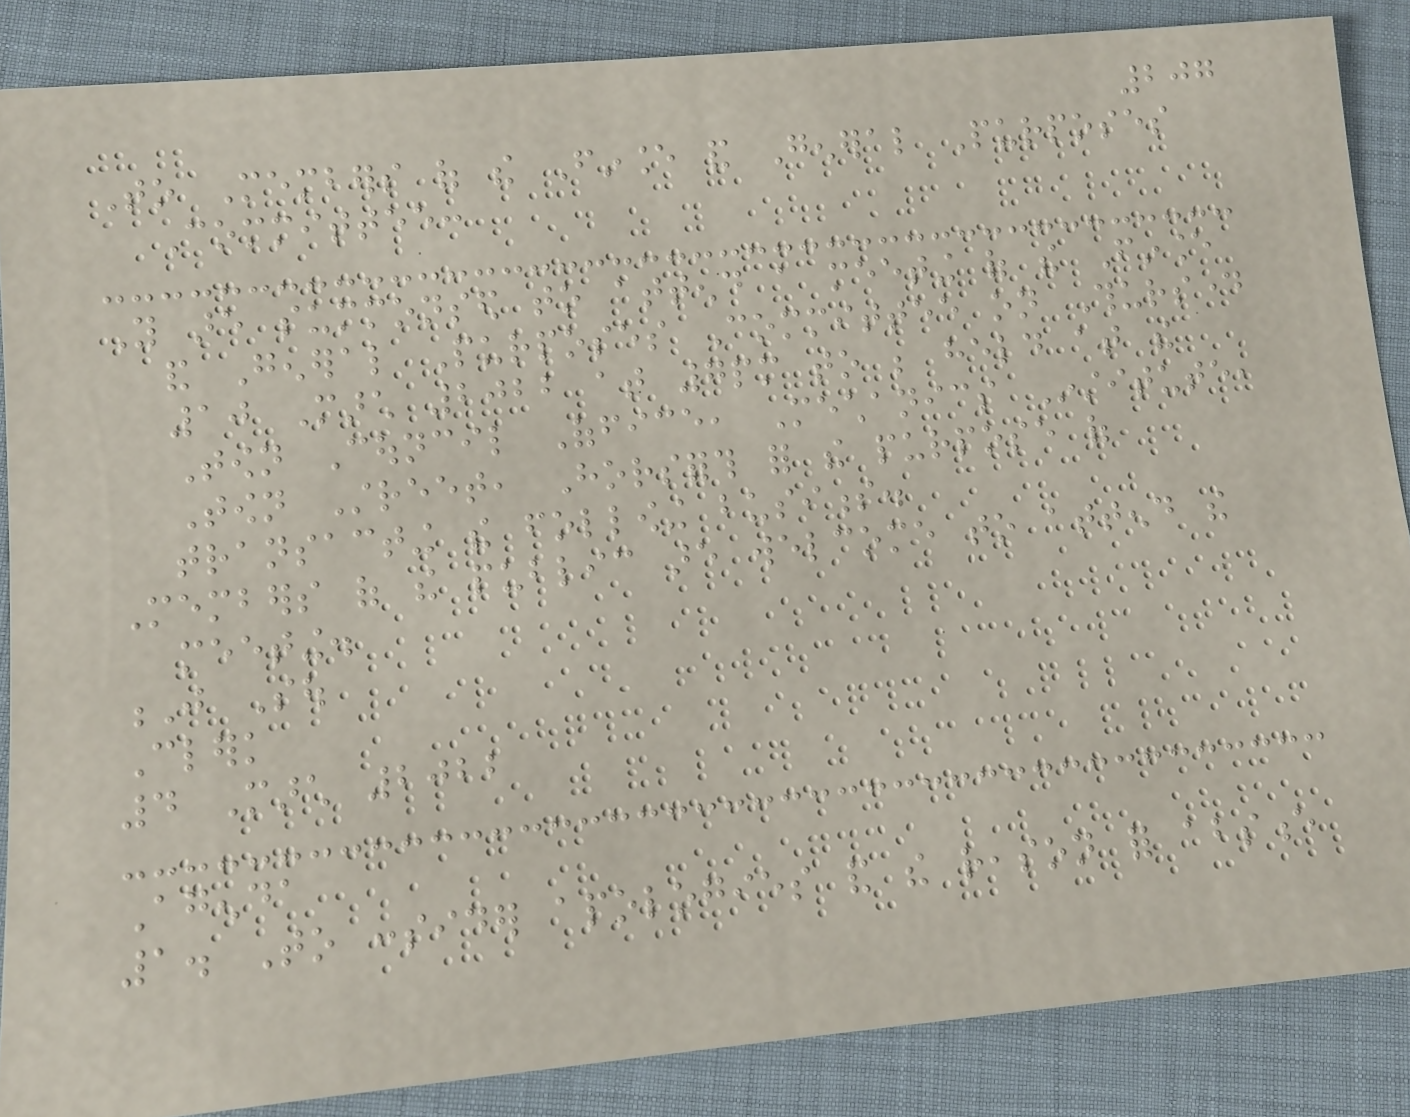207
To Members of the Finance and General Purposes
Committee:
You are summonsed to attend a meeting of the Finance
and General Purposes Committee on Thursday
10 March 2022 at 7pm to be held at the
Town Council Office, Mechanics Institute,
Town Street, Horsforth for the purpose of
transacting the following business.
Members of the public are welcome to attend the
meeting.
J Sou
Clerk
4 March 2022
Agenda
1. To consider apologies and the reason for absence
